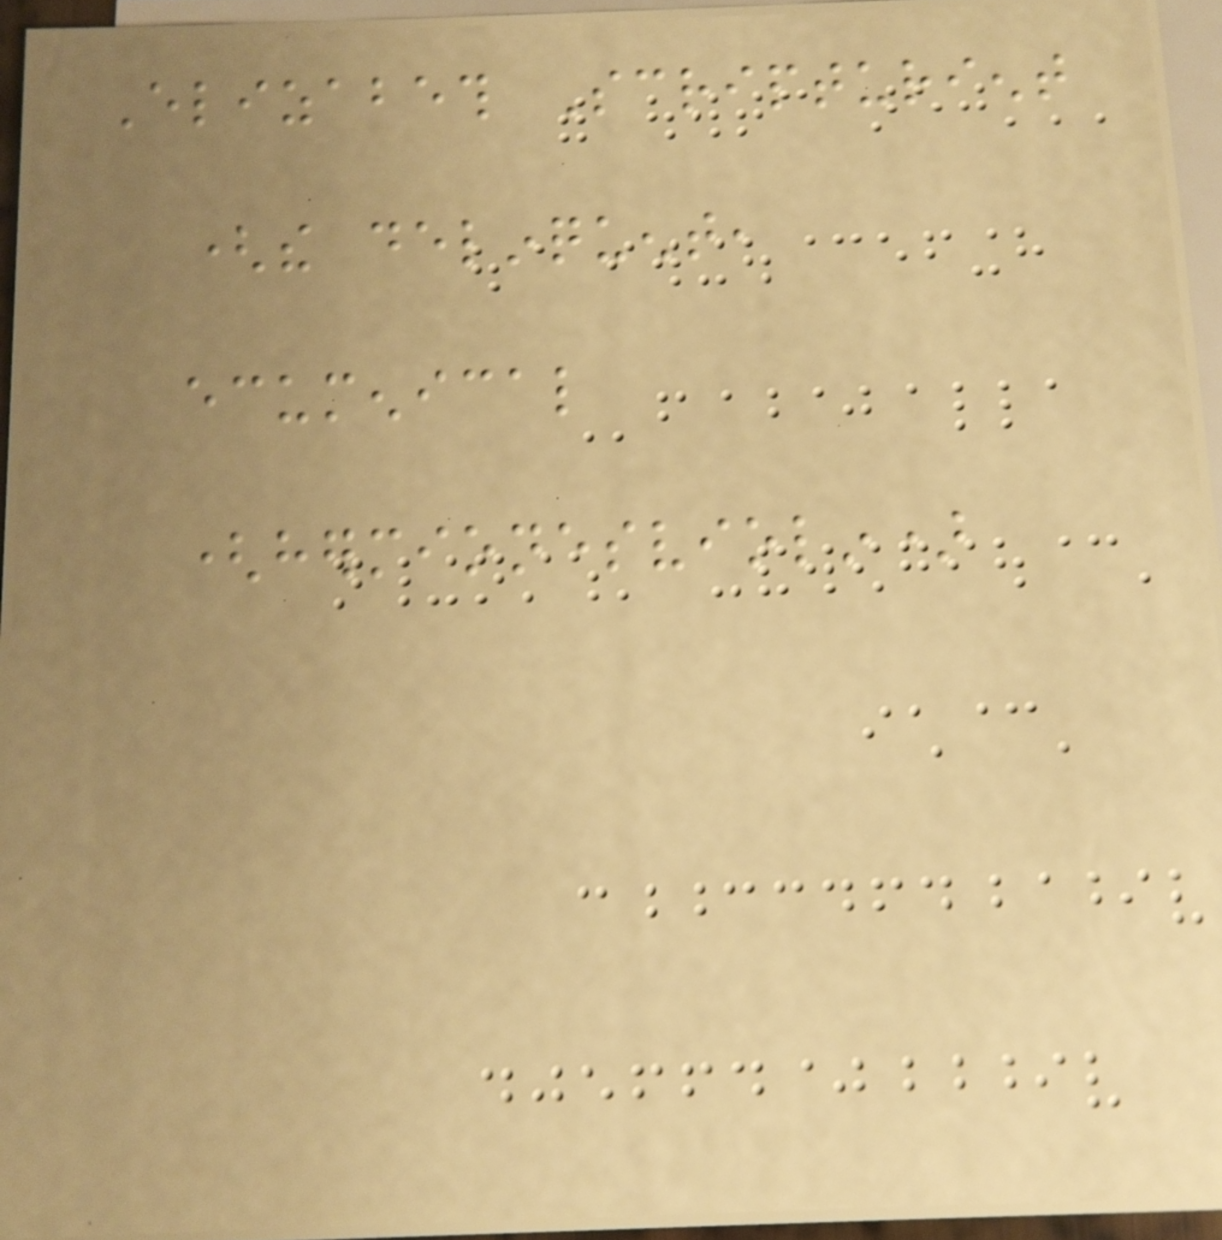Elizabeth Scripturient
(the delinquent,
ecumenical
(hermionesviolin)
